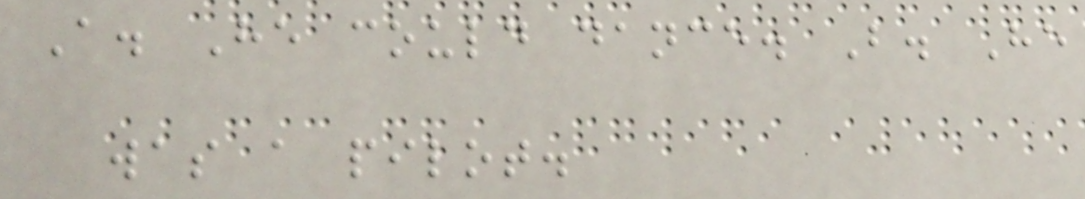A. He could dance. B. He
was a pilot.
